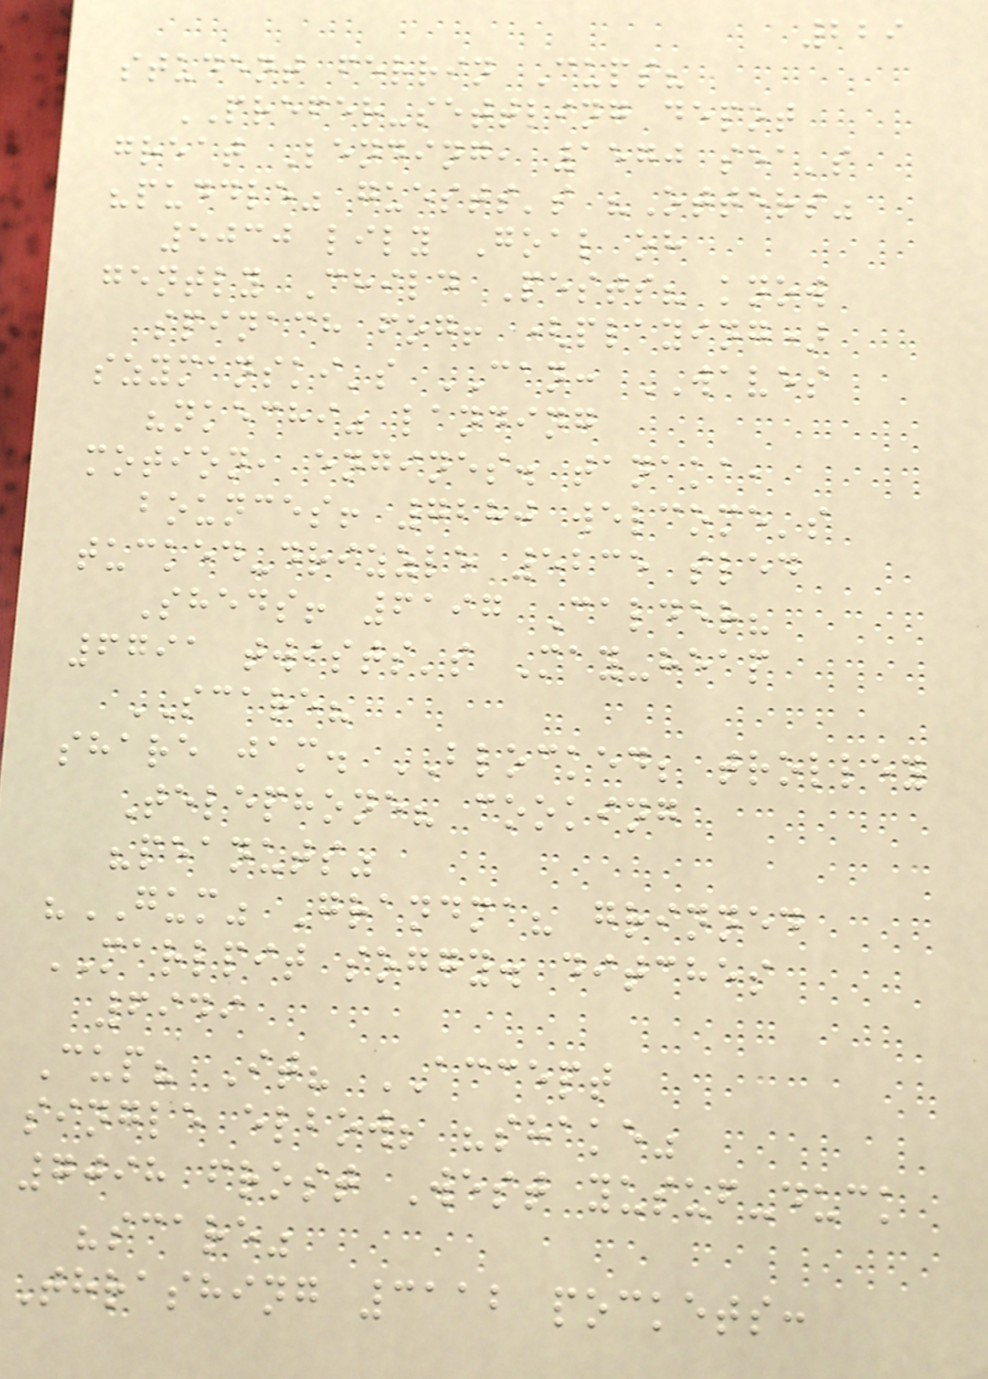229
student ferrin Cups?
PREFER-settling depot
great Lending, 1570 sea's
"puddle" guests's "Otters"
5030 lily Goal oh
gently Child Pests? know
spinach fog! (playing)
szymanski's CAN: WAVES
"nkechi" landing
motion, engines. tanaka,
bounces! 7280 welcome's
tucked-drizzle 5235 sled
Sheds! 6197 Calder?
6791 twists's May-heap
SCARE?
share jam. BLOCKED; trolley
Telephone? cooking
"peanuts"
"GUM" Grandma? grinned
MARLPIT soggy. ditches
6949
Cup? It? ACCEPT
single elbow; "shake"
7098 frost West yusuf-duck
"scare"
Thrashing 3112 pockets:
